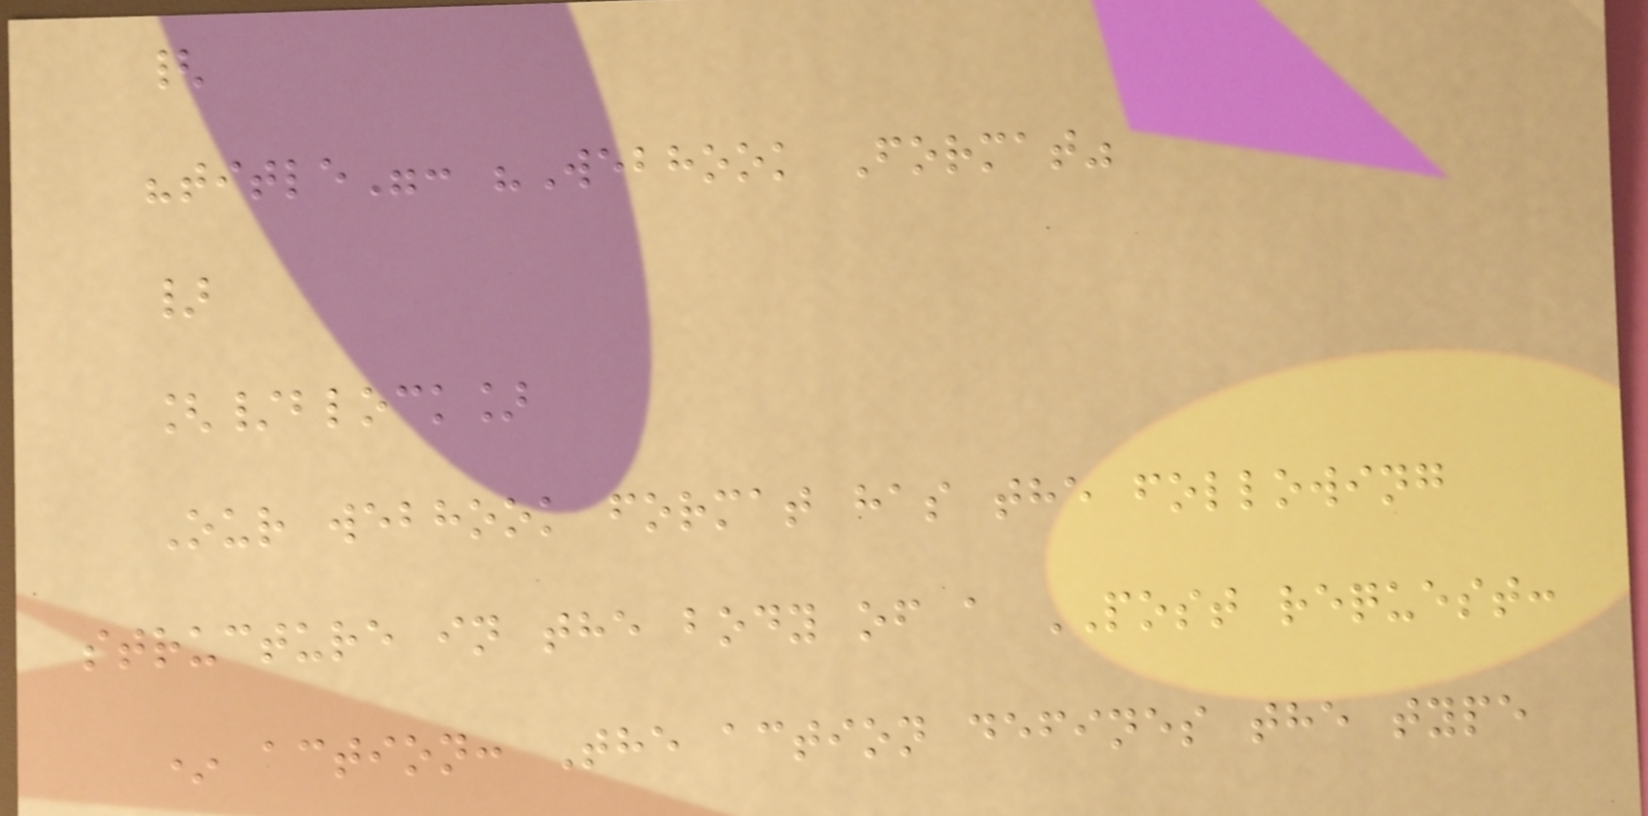{
"title": "Webhook Format"
}
[/block]
Our webhook format has the following
structure in the body of a POST request:
* action: The action defines the type
